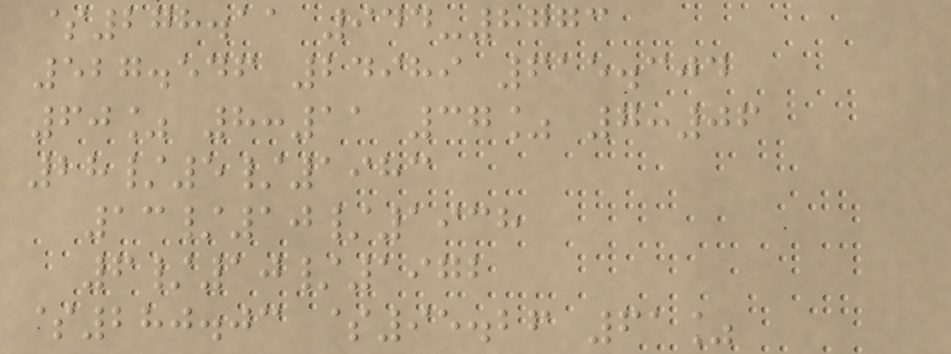$278.11 944-8773
527.546 24989 615.304
60% 8:11 37% 7:06
28/5/1983
13/10/1938
6/10/1972
$280.03 $95.26 61%
